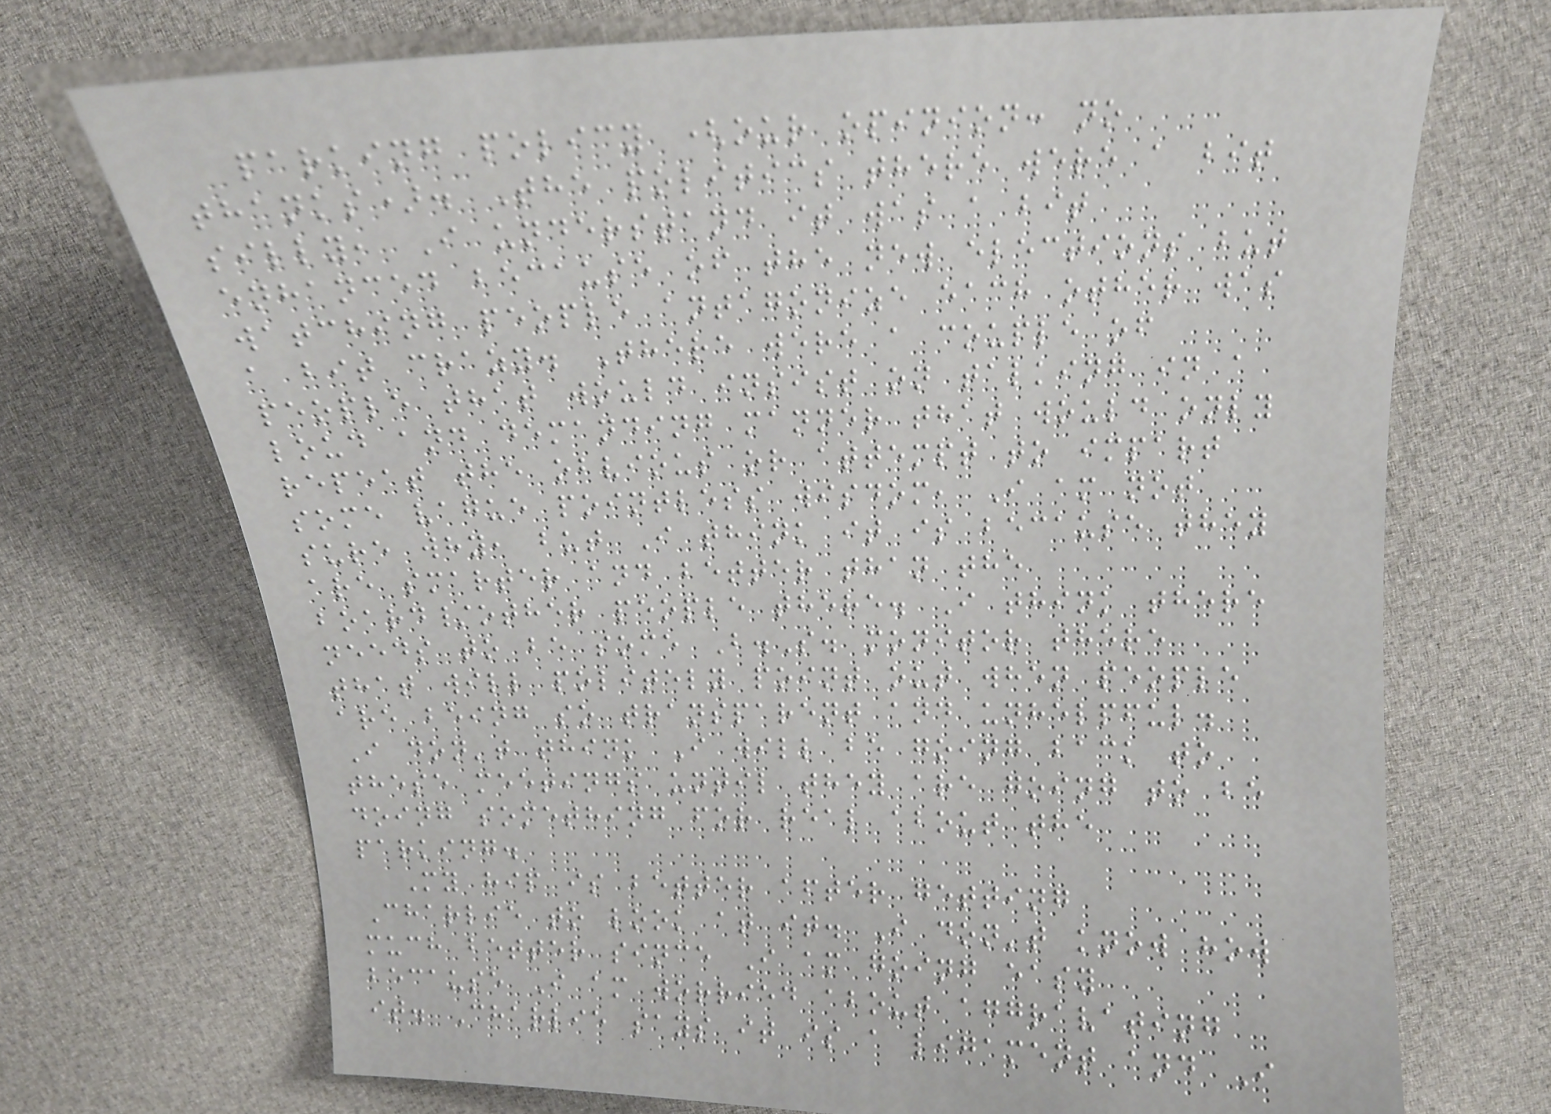parking policy (our opinion: no
thanks). The politics there were a bit
silly, I understand it was a bit
enhanced because of the new elections but
watching people antagonize each other was
a bit crazy. There were a couple of
people that would insist on talking in a
loud and demanding manner that would only
repeat the obvious or attempt to impart
some vague pointless wisdom, I am not
sure why, but I think it is because they
are smarter and better than the
board/other people there. I think there
needs to be some B.S. monitor there
that will politely point out when people
are being so transparent and unhelpful.
I don't think I will be going back to
these meetings until they are going to be
doing something for real about the
parking.
My hip is better after getting
Charlie to look at it. I don't know how
much better since I am going easy
because I am worried about aggravating
it. Charlie says it is a ligament and I
